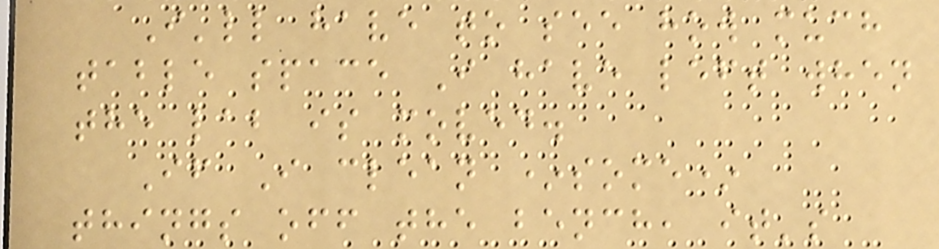I'll have to see how much
table space I have left when
the lab is moved.
If I clean *some*
things off the bench, it's
